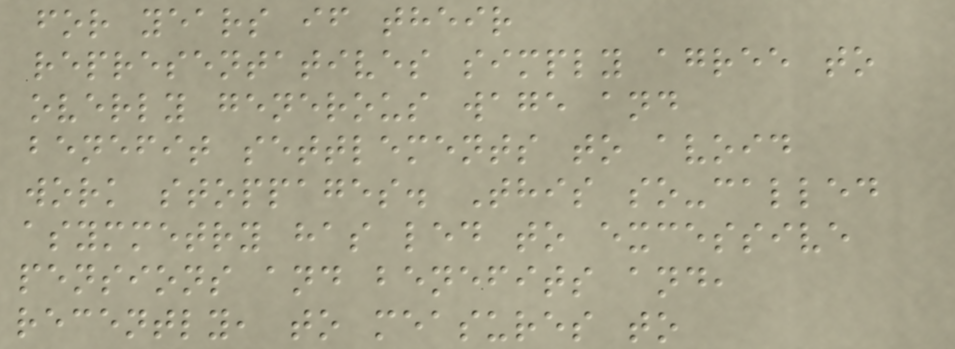for years if their
representatives simply agree to
overly generous wage and
benefit settlements to avoid
work stoppages. This so-called
asymmetry has led to excessive
pensions and benefits and,
recently, to measures to
